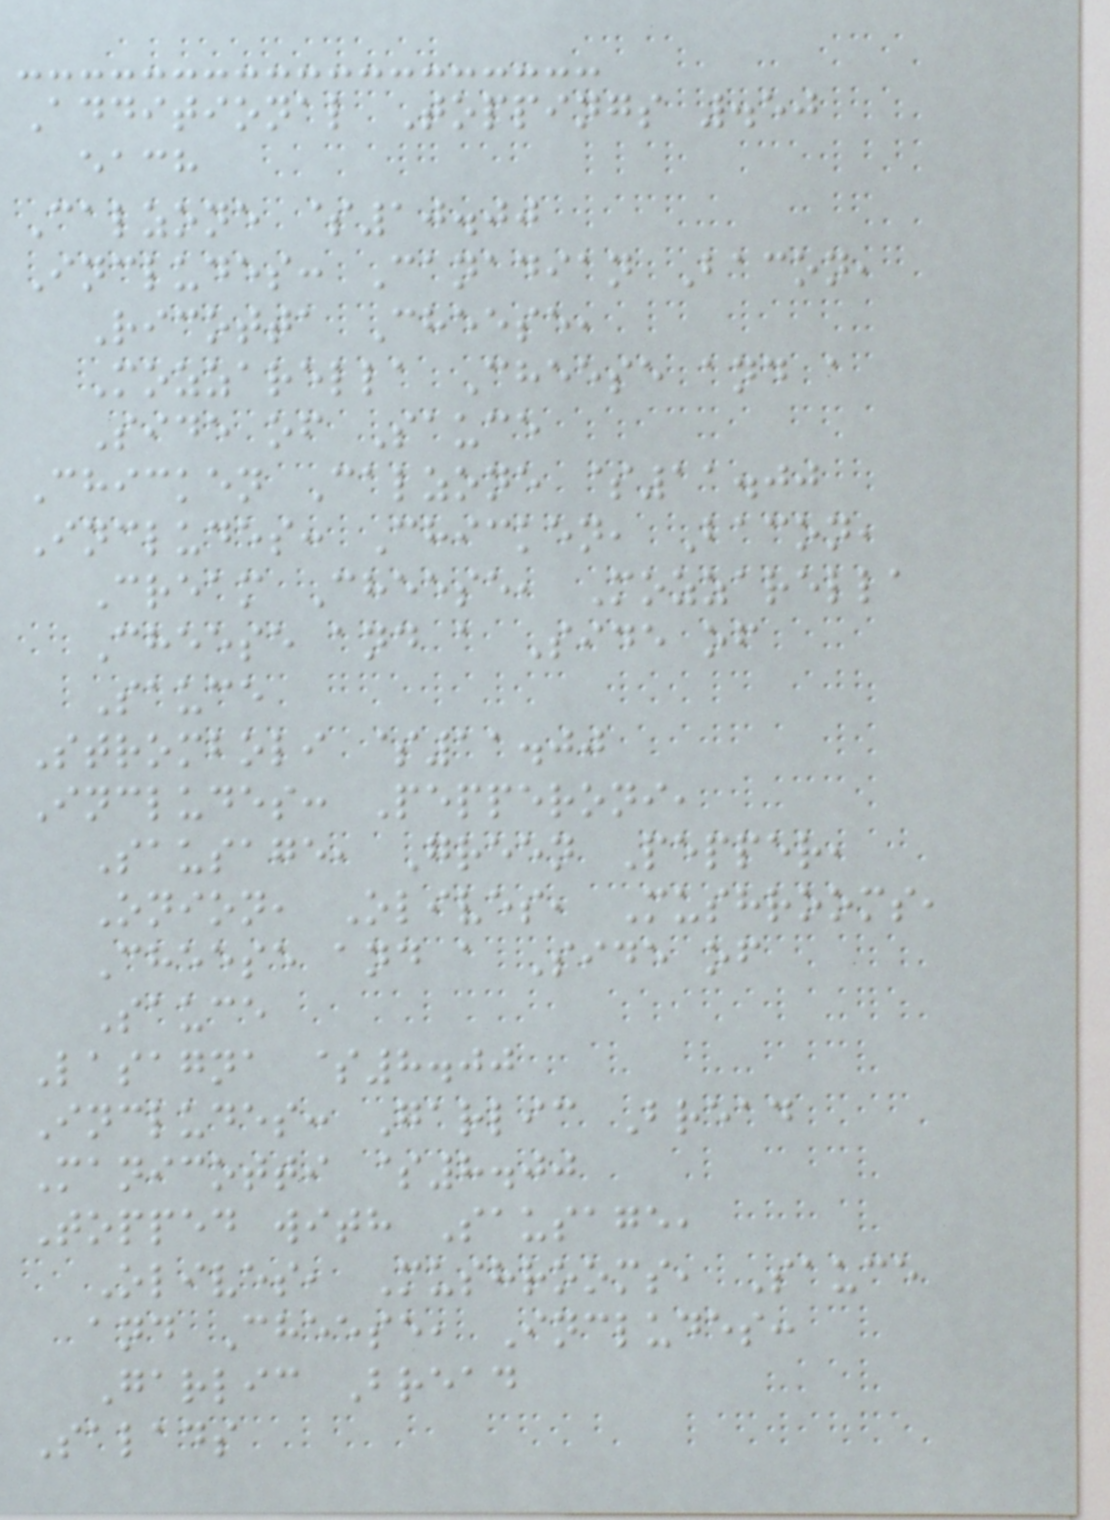Additional Toppings .50
each
Calzone $10.00
Includes: Canadian Bacon,
Ricotta Cheese,
Mozzarella Cheese and a
Side of Sauce
Chicken Calzone $11.00
Includes: Chicken, Bacon,
Cream Cheese, Mozzarella
Cheese and a Side of
Sauce
Stromboli $11.00
Includes: Pepperoni,
Sausage, Green Pepper,
Onion, Olives, Mushrooms,
Cheese and a Side of
Sauce
Lasagna $8.00
Includes: Garlic Bread
Manicotti $8.00
Topped with Sausage,
Olives, Mushrooms, Sauce
and Cheese, Includes:
Garlic Bread
Salads
